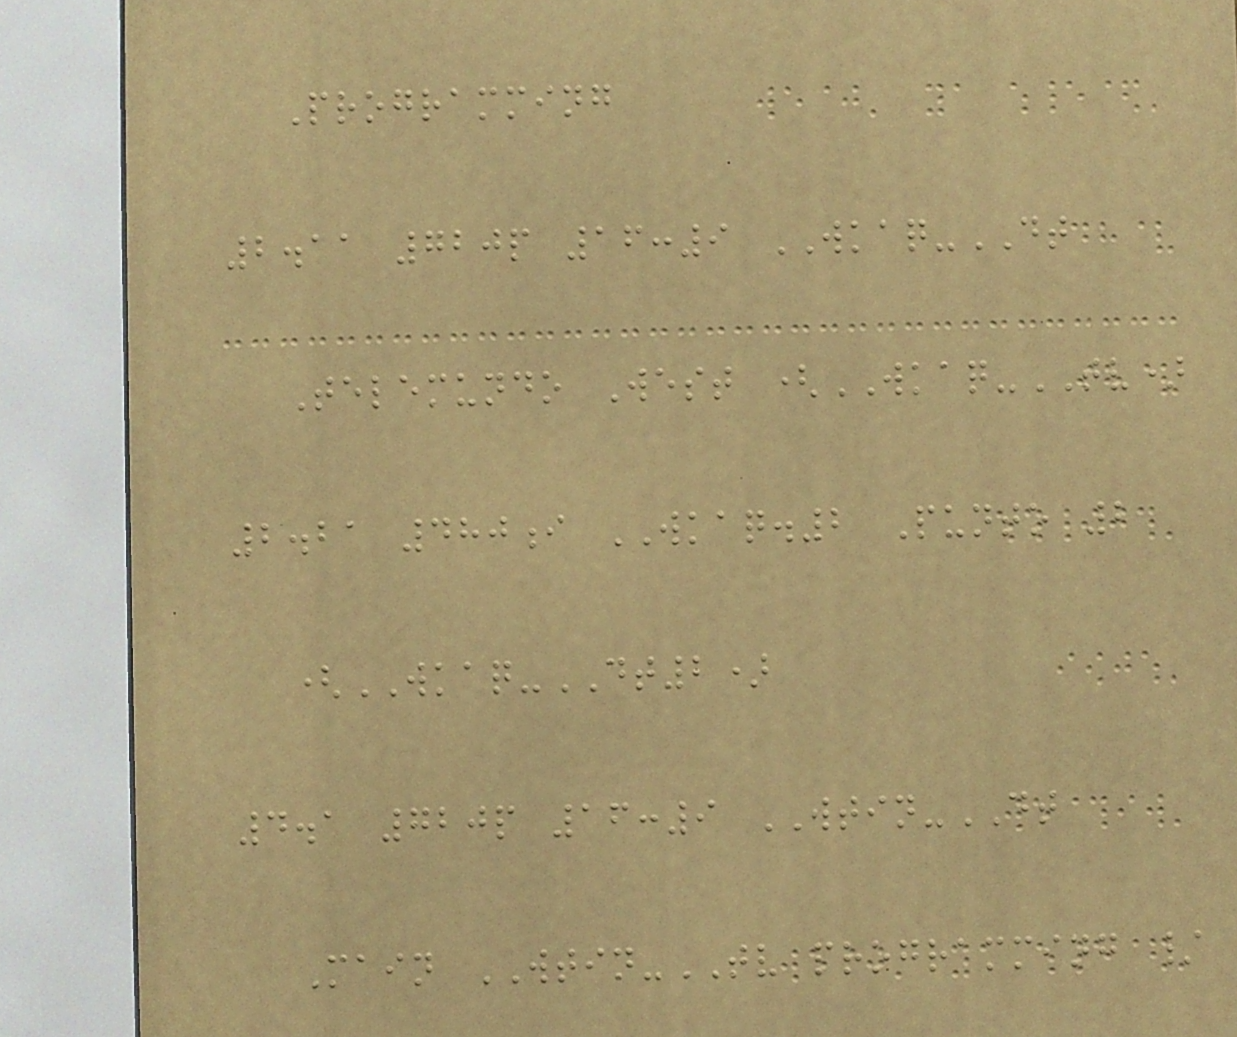Programming
2.11 720p 16:9 WKAQ-DT
Telemundo West (WKAQ-TV)
2.21 480i WKAQ.2 Punto 2
(WKAQ-DT2)
4.1 720p 16:9 WTIN-DT
Main WTIN-TV programming /
